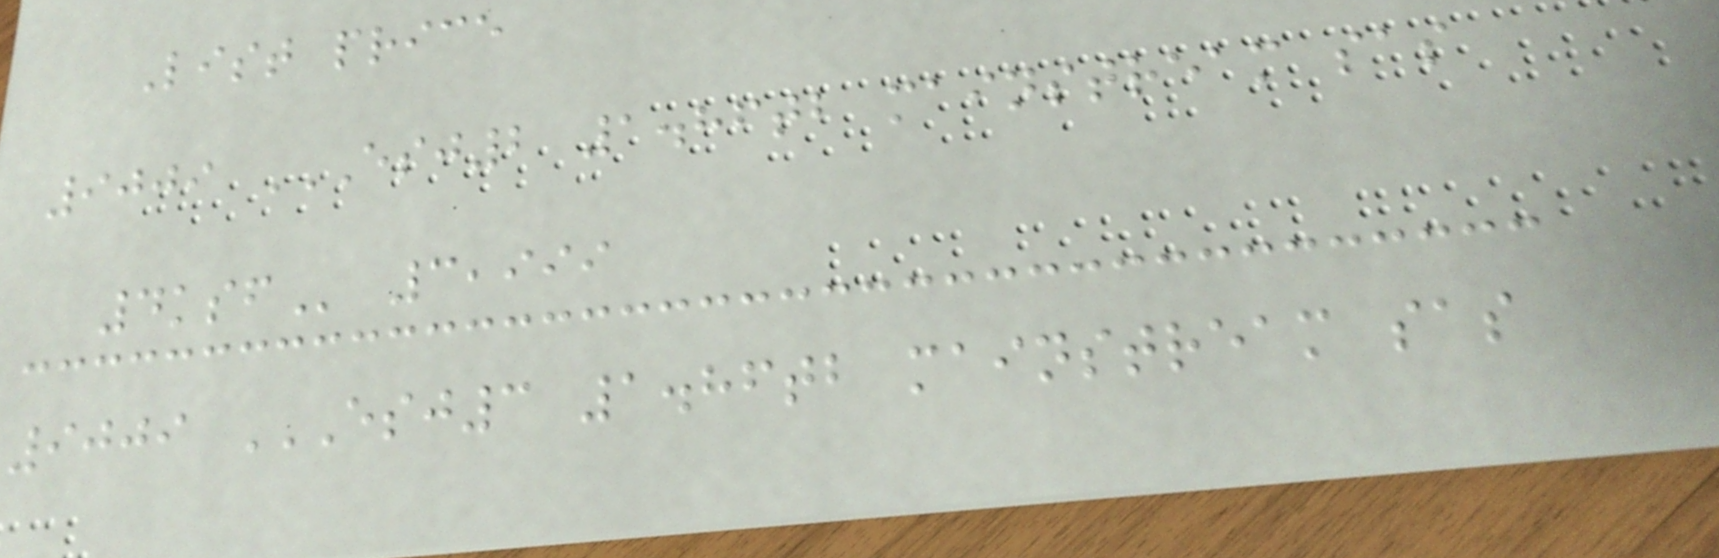List price
9009 ESJ2 1.86TB MAINSTREAM SAS
4KSF 3,999
9009 ESJ3 1.86TB MAINSTREAM SAS
